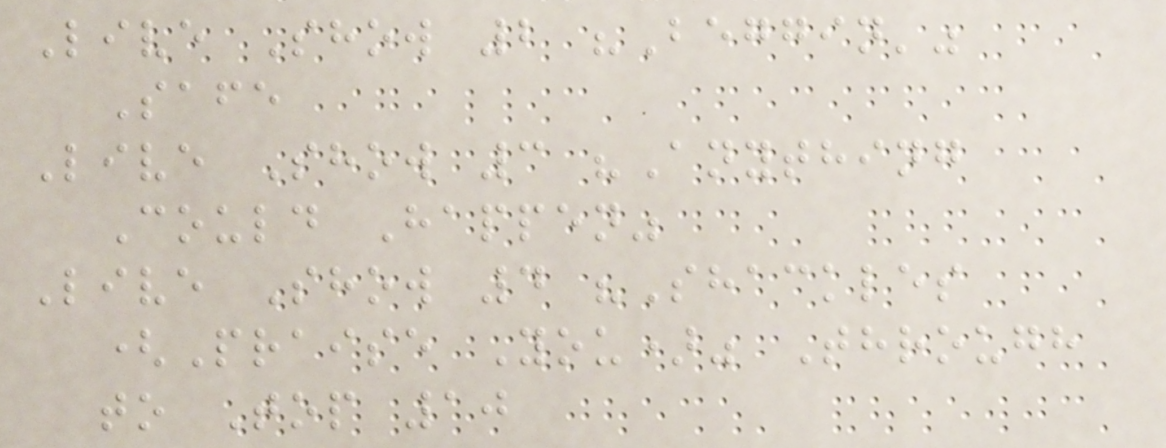Live Show 2 "Beggin'"
Safe
Live Show 3 "Anything
Could Happen"
Live Show 4 "Shackles
(Praise You)" Through
to Top 10
